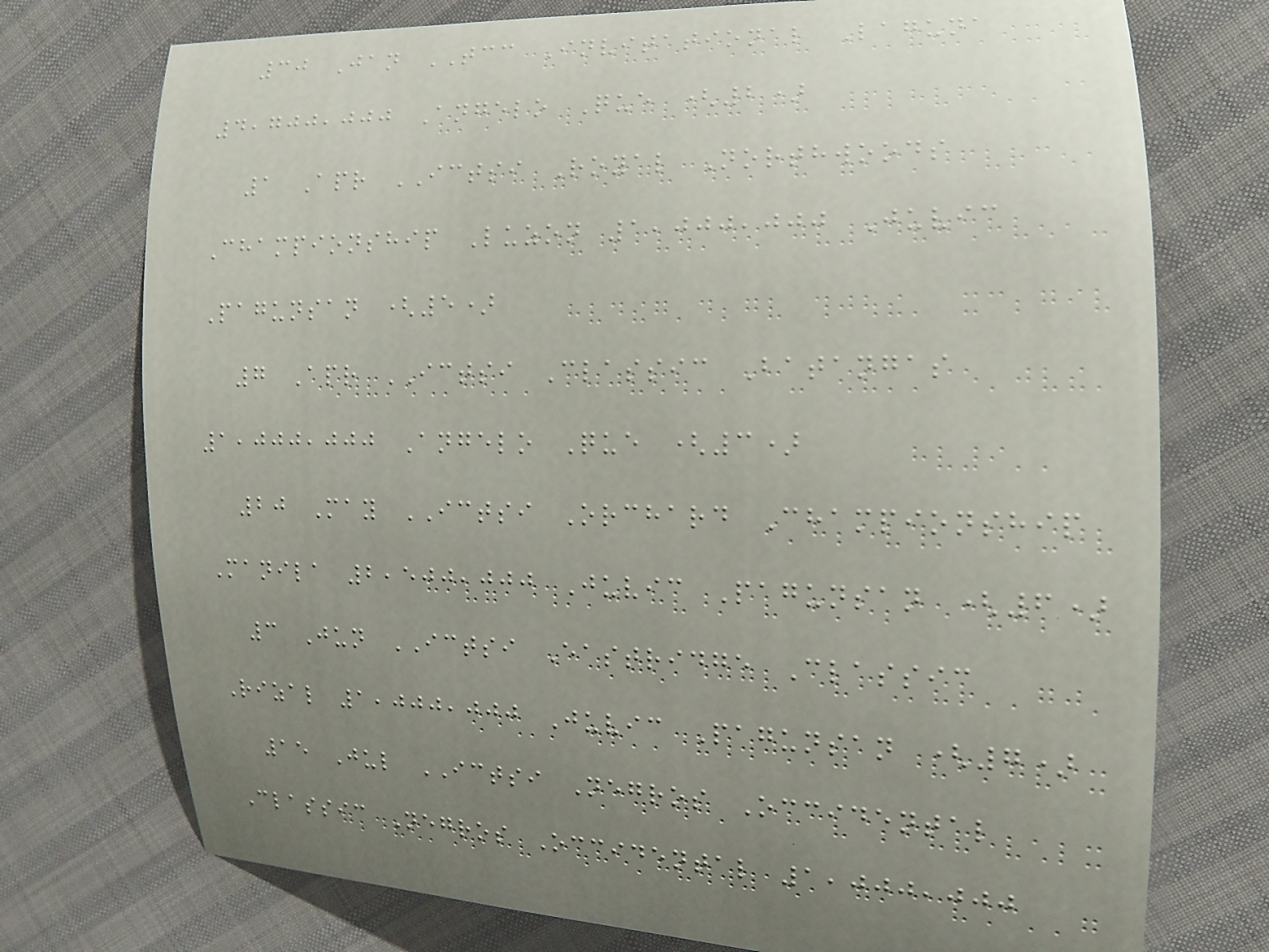30 Jan TCC Invitational Laguna
4,700,000 Angelo Que (2)
1 Apr ICTSI Royal Northwoods
Championship Luzon 1,000,000 Juvic
Pagunsan (5)
7 Apr ICTSI Classic Batangas
1,000,000 Angelo Que (3)
20 May ICTSI Orchard Championship
Manila 2,500,000 Juvic Pagunsan (6)
3 Jun ICTSI Eastridge Classic
Rizal 1,000,000 Juvic Pagunsan (7)
15 Jul ICTSI Negros Occidental
Classic Negros Occidental 1,000,000
